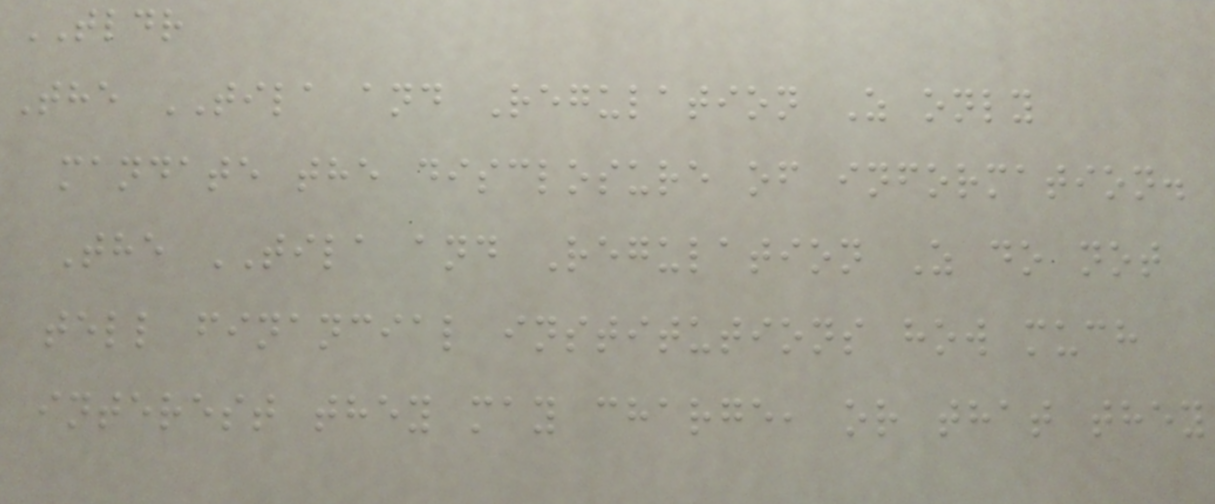TLDR
The TILA and Regulation Z only
mandate the disclosure of information.
The TILA and Regulation Z do not
tell financial institutions how much
interest they may charge, or that they
